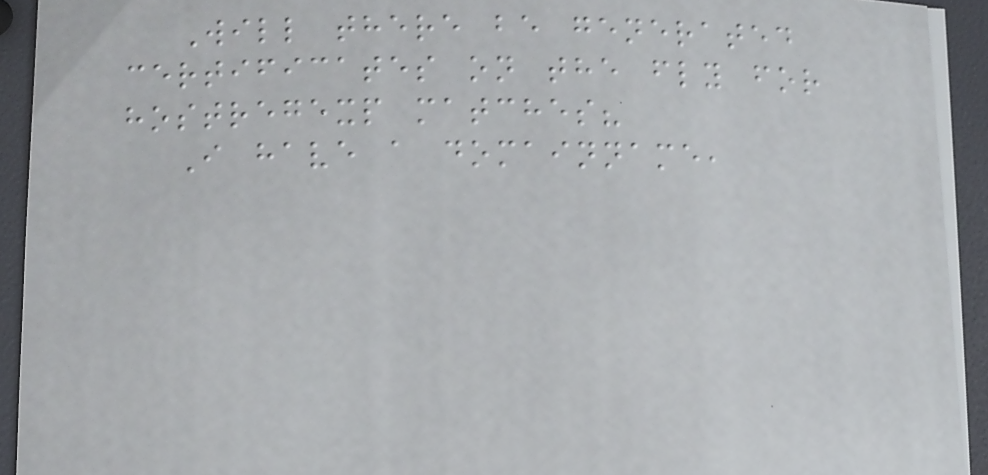Will there be generated
certificates on the fly for
hostregexp matches?
I have a domainname,
